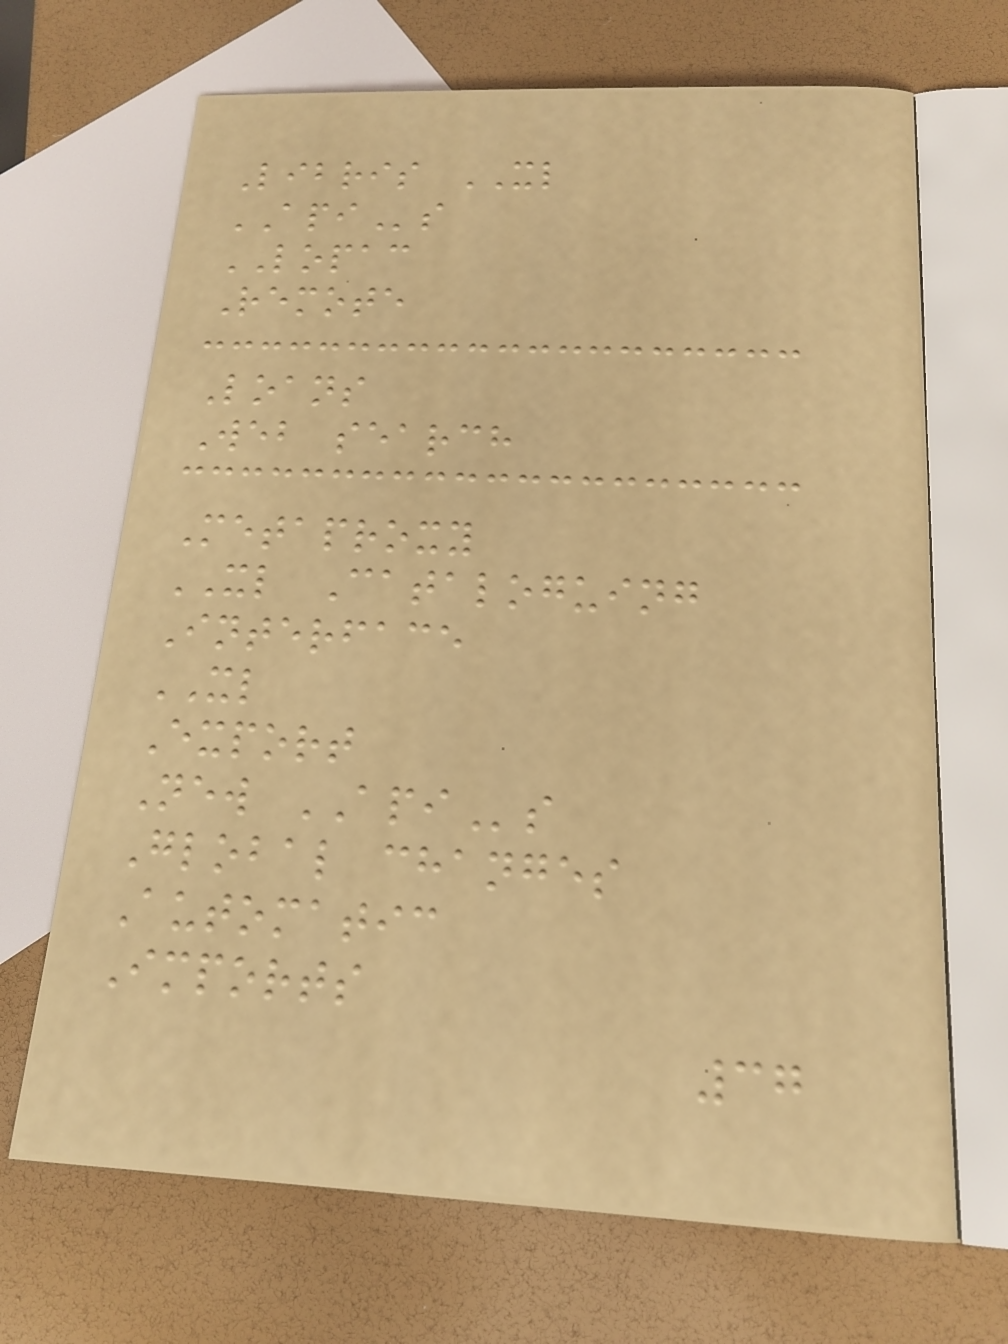Libris XL
APIs
LOPAC
Remote
Loans
Web search
Metaproxy
XL Cataloguing
Interface
XL
Export
New APIs
Global changes
Automatic
Imports
37
